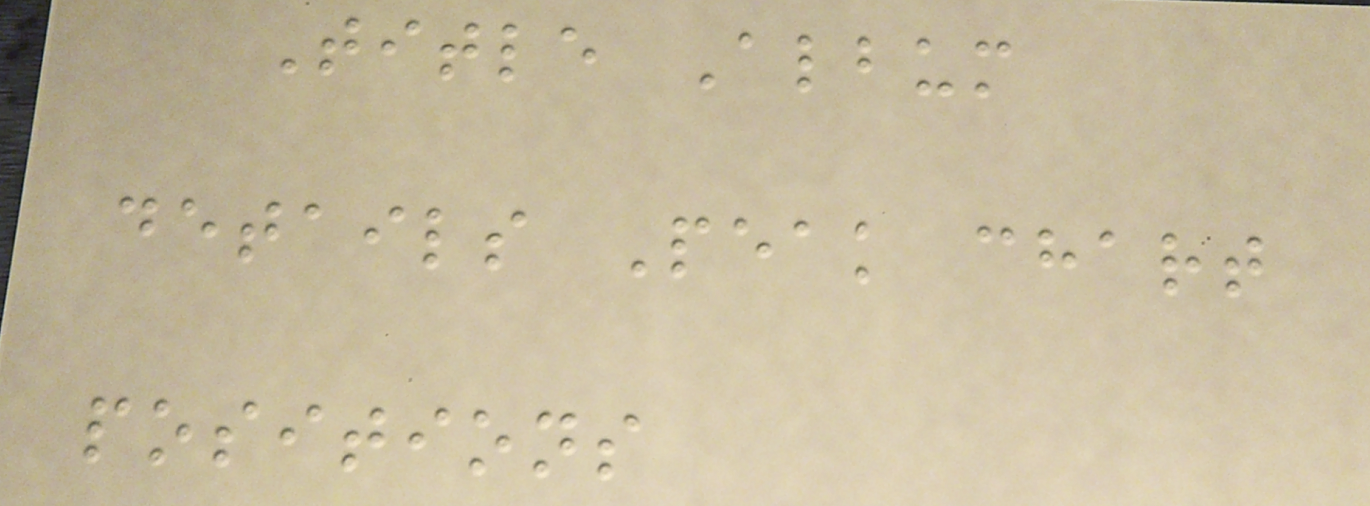Title Album
details Peak chart
positions
